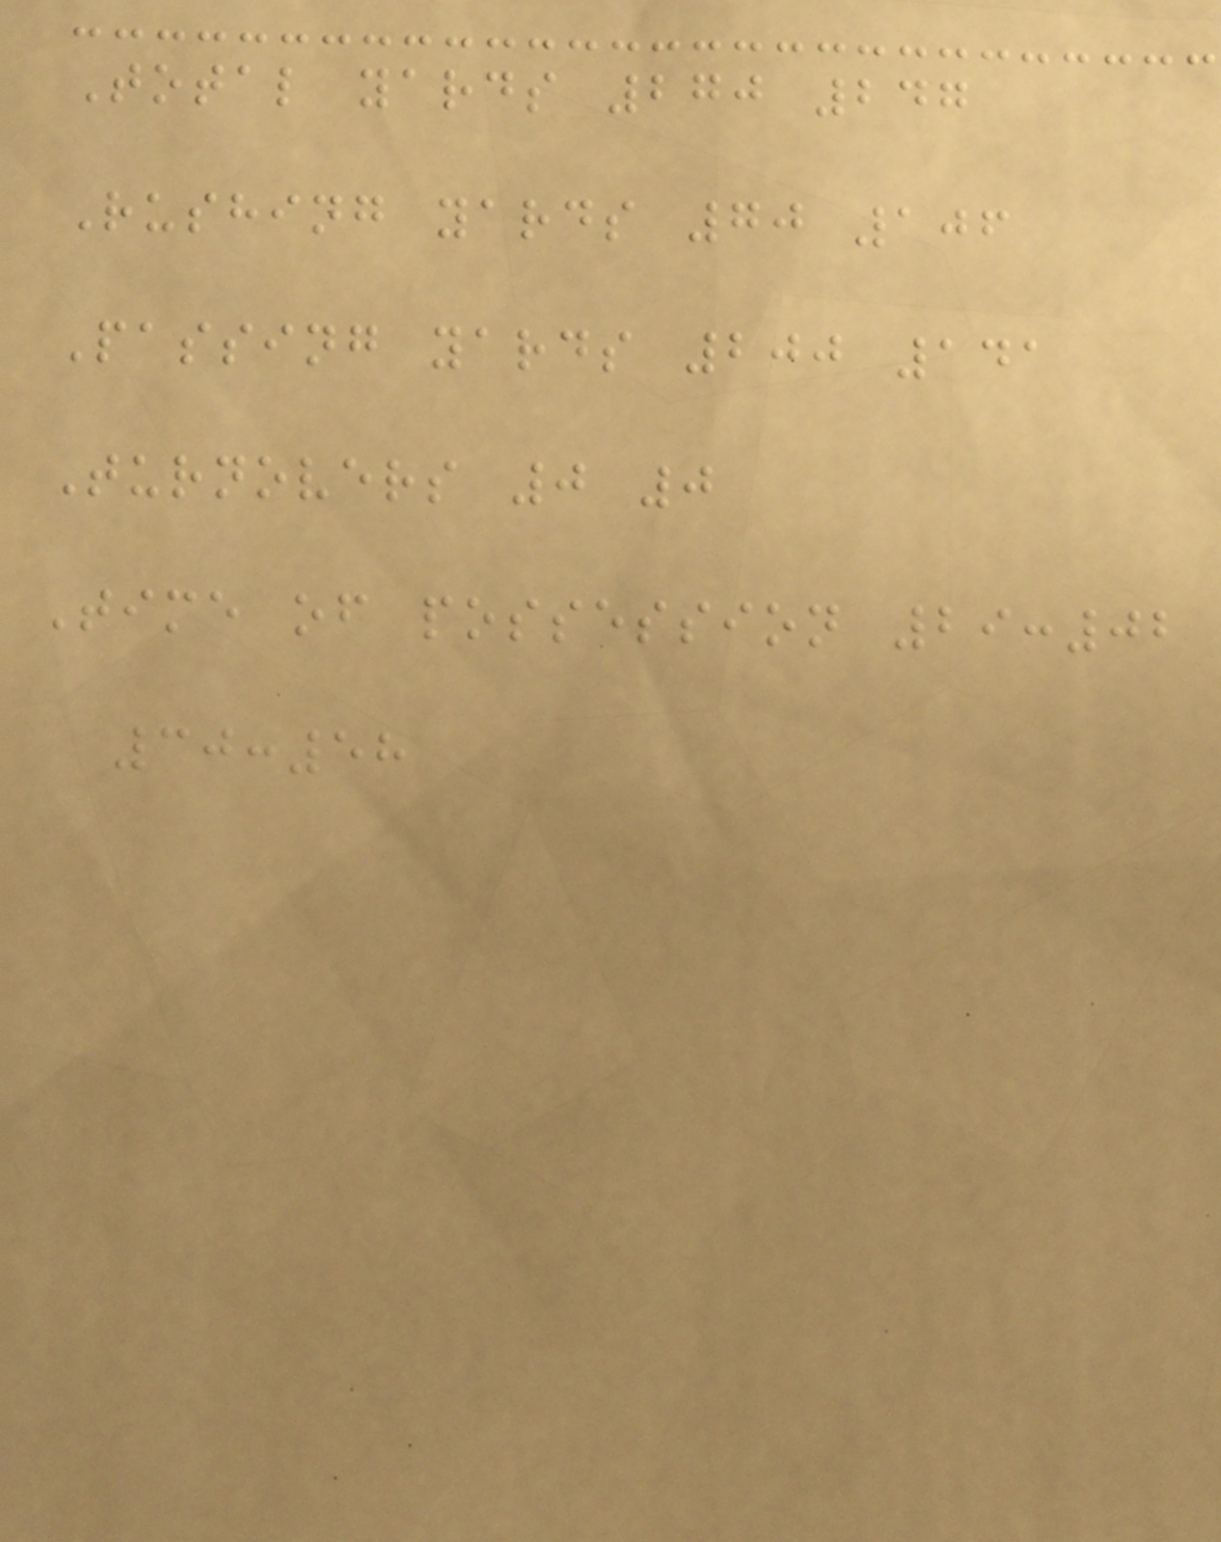Total yards 270 247
Rushing yards 70 106
Passing yards 200 141
Turnovers 0 0
Time of possession 29:02
30:58
